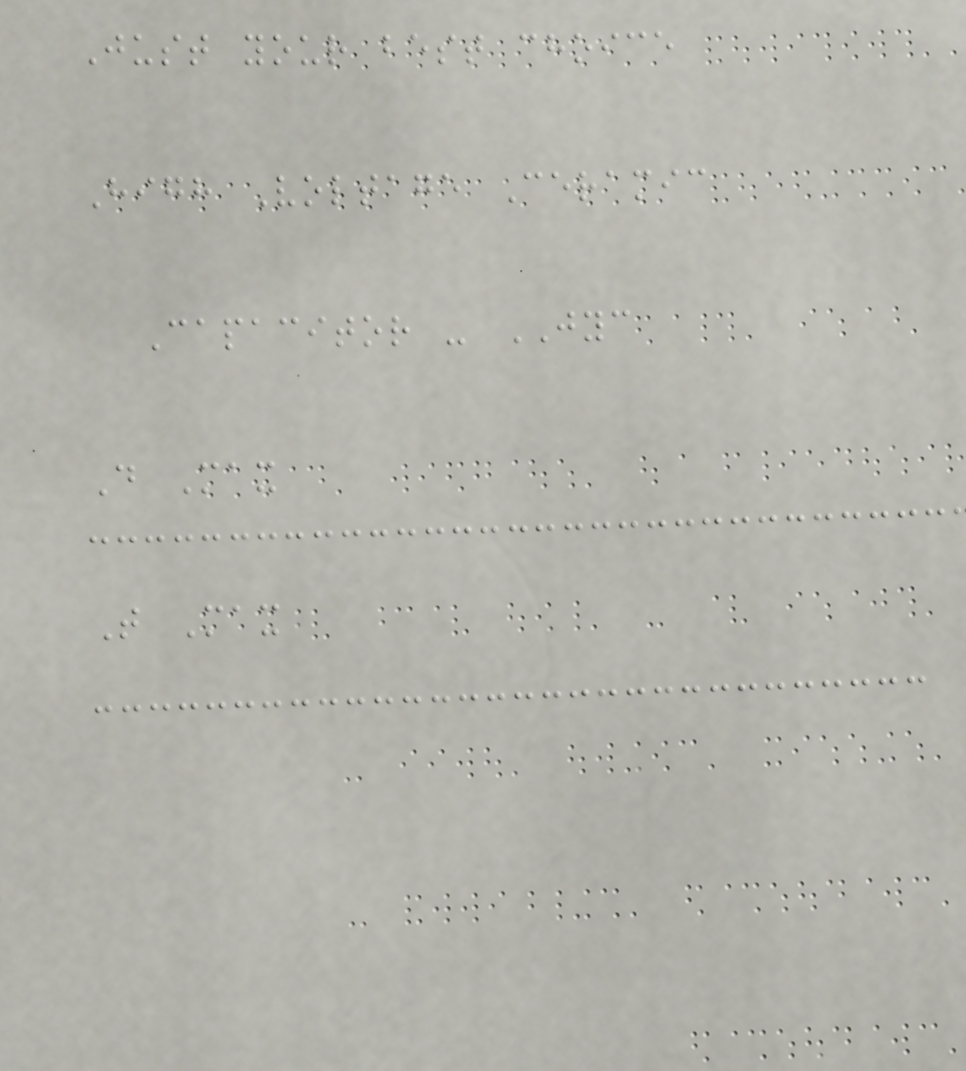Just your best choice
High Voltage Ceramic
Capacitor - JYC
D Max
T Max
